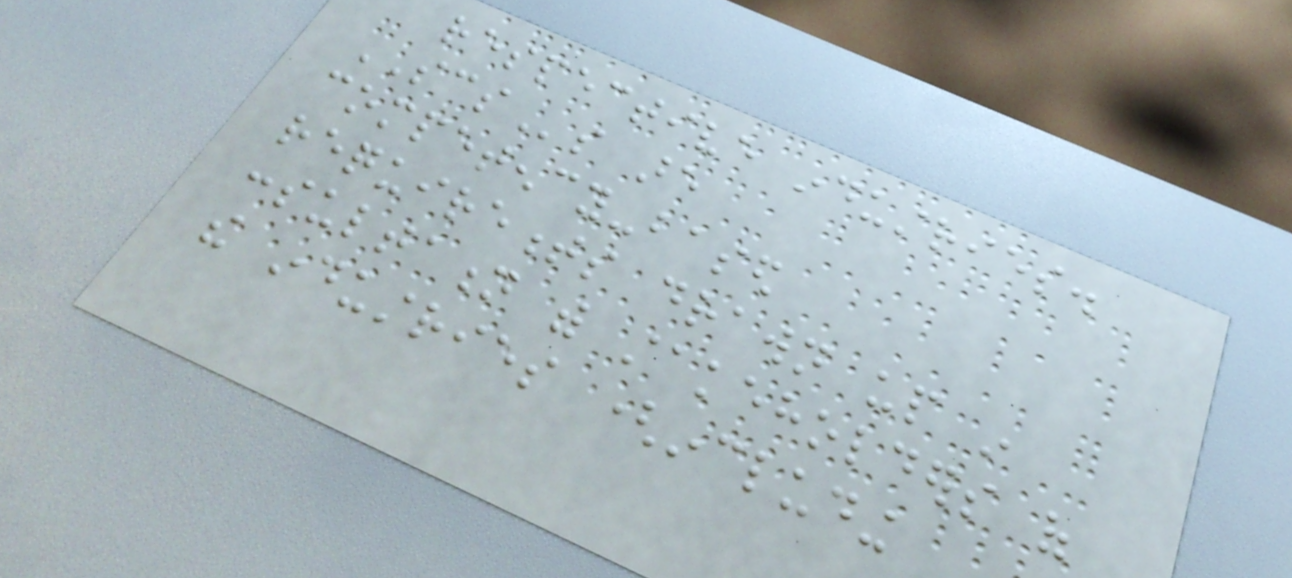respective industries.
SCSs are
competency-based
requirements drawn up in
consultation with stakeholders of
the industries (including
